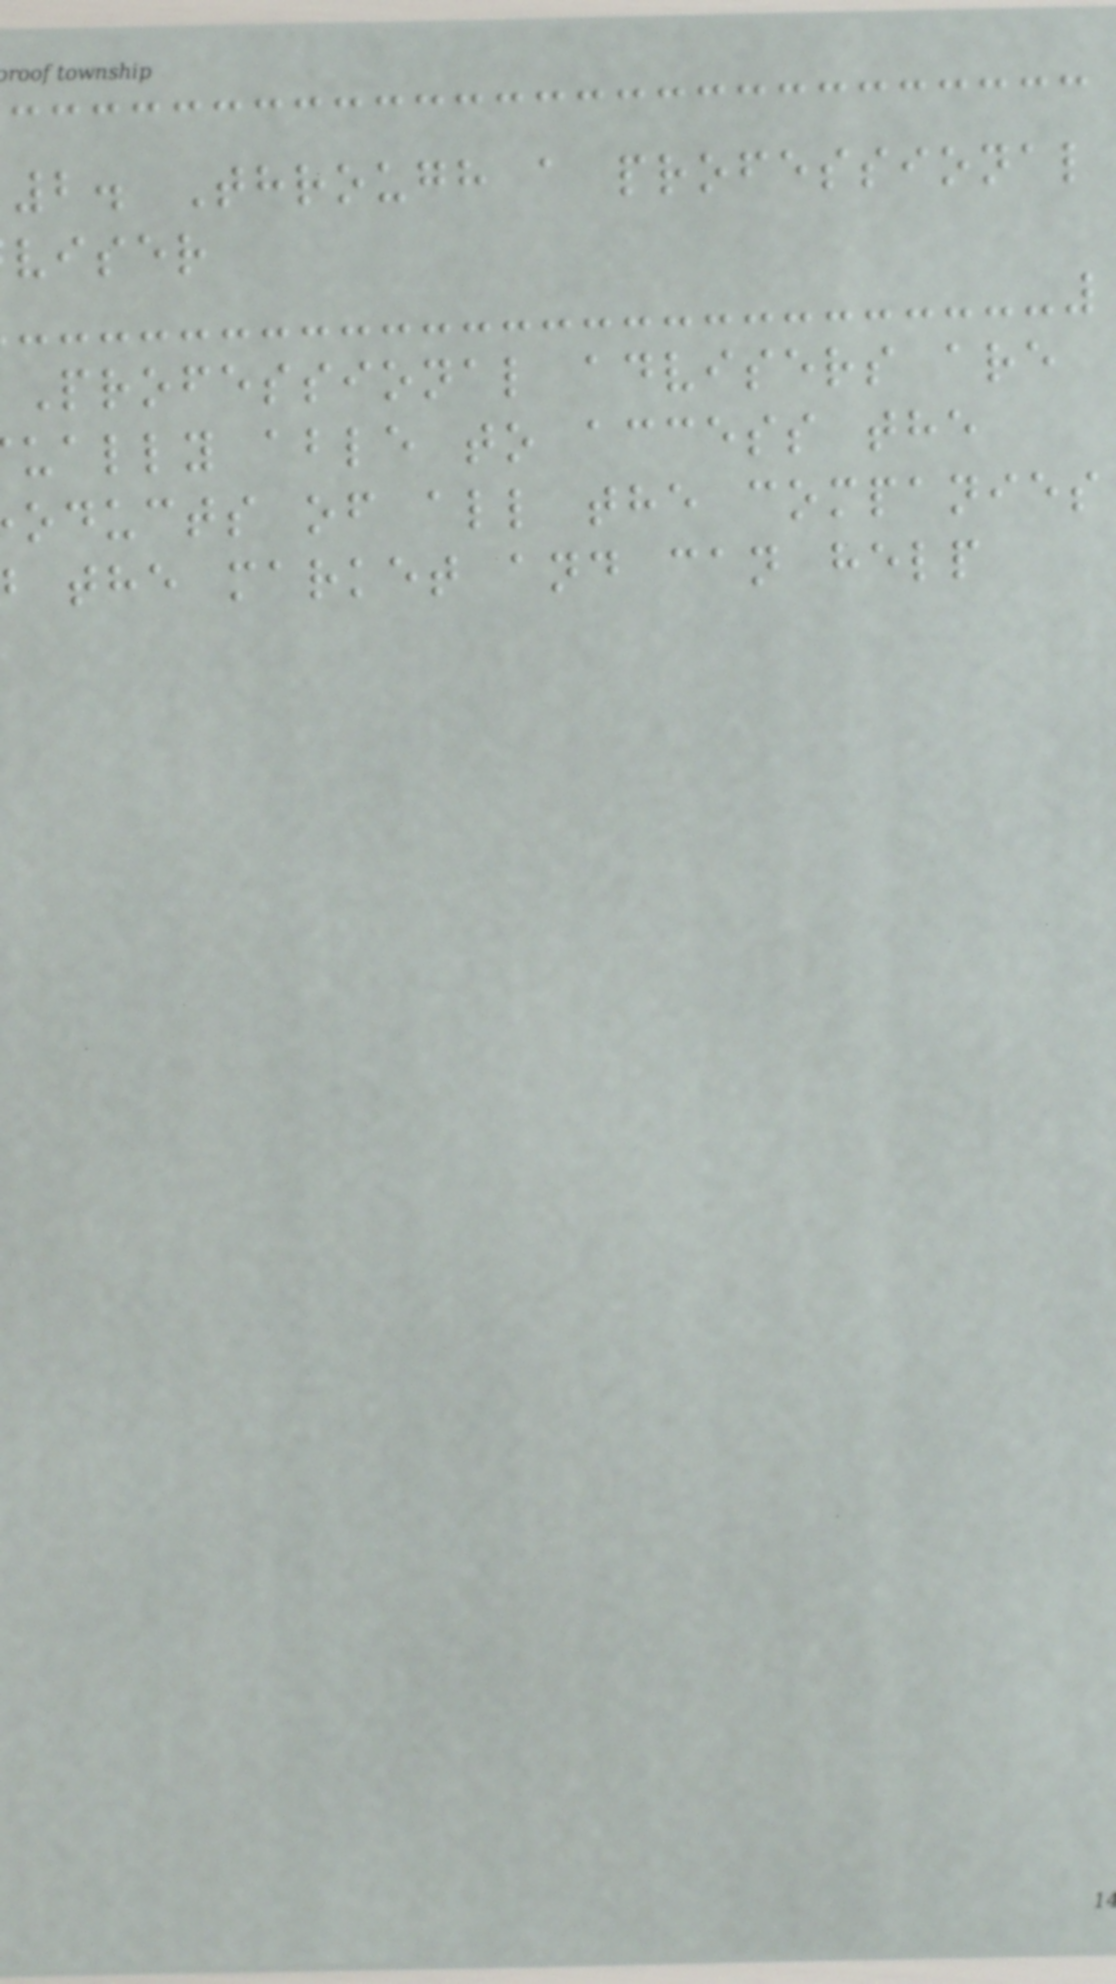2. Through a professional
viser
Professional advisers are
ually able to access the
oducts of all the companies
the market and can help
